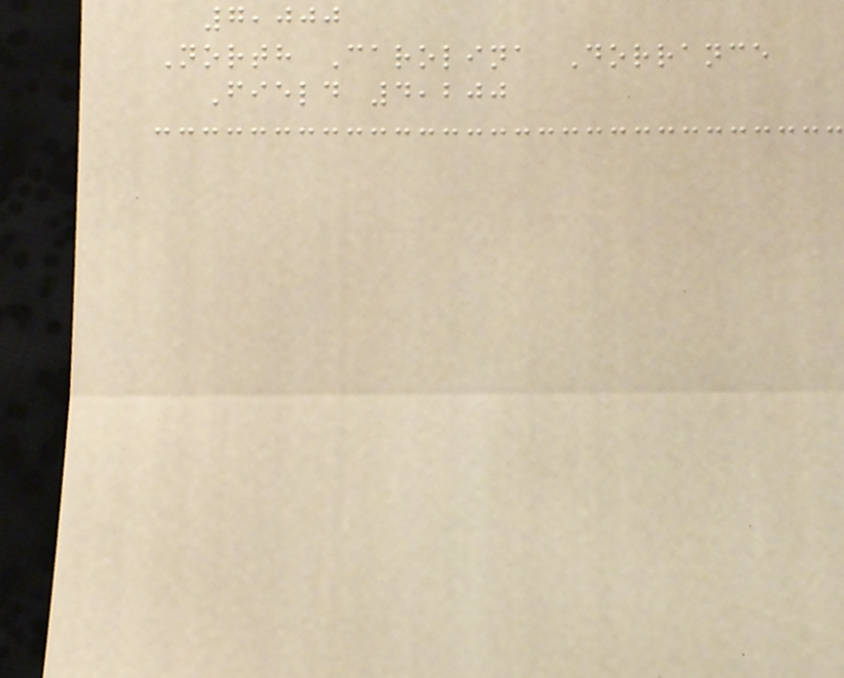7,000
North Carolina Dorrance
Field 4,200
